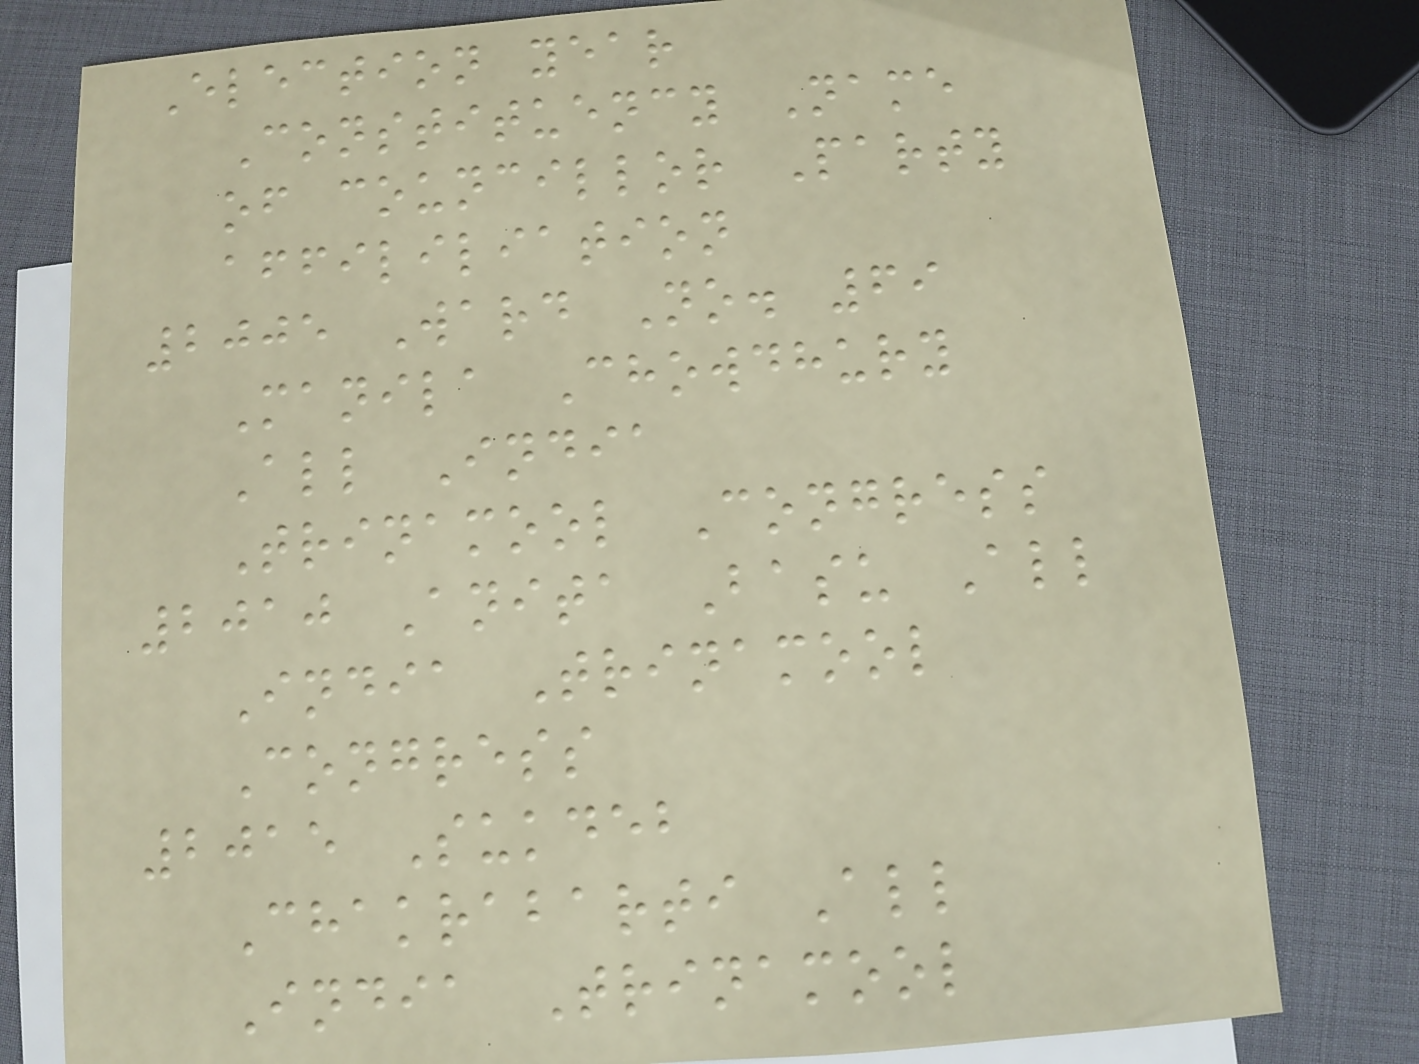Election year
Constituency Name
of councillor Party
affililiation
2005 Ward No. 69
Manila Chowdhury
All India
Trinamool Congress
2010 Anita Basu All
India Trinamool
Congress
2015 Sukdeb
Chakrabarti All
India Trinamool
